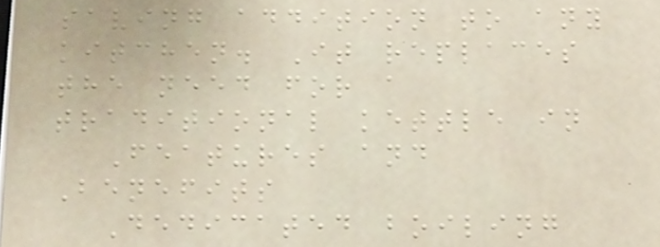saving addition to any
kitchen. It replaces
the need for a
traditional kettle in
Features and
Benefits
Dedicated boiling
